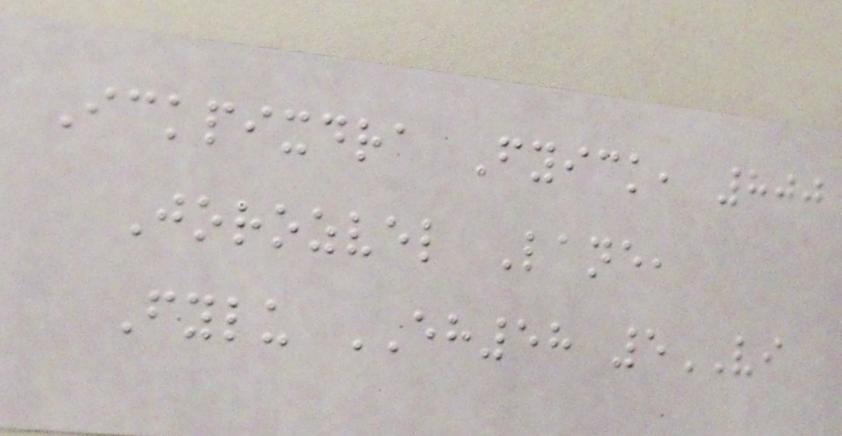Ickpixdra Fyick, 800
Jorozvel Lane,
Fylu EH58 5VI
